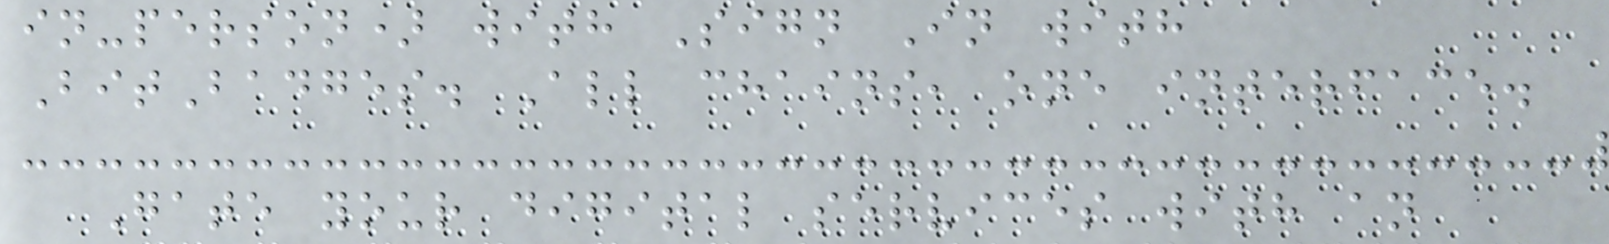in-person) with Sign In with
BitBadges. All chains, one interface.
Gate your digital services with an
